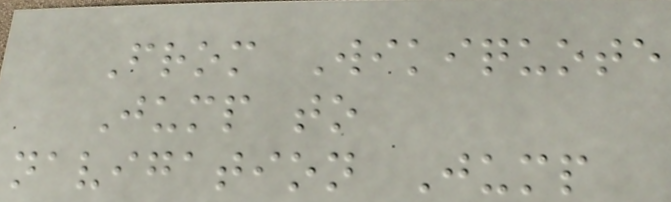From Wikiquote
Jump to
navigation Jump
